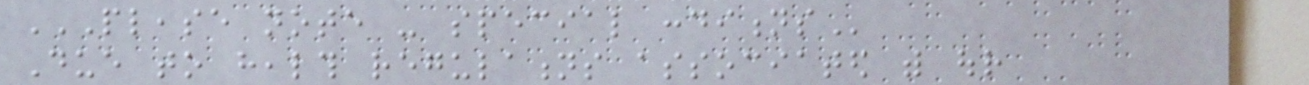PLEASE NOTE - SPECIAL CONDITIONS
Due to health regulations associated with our
